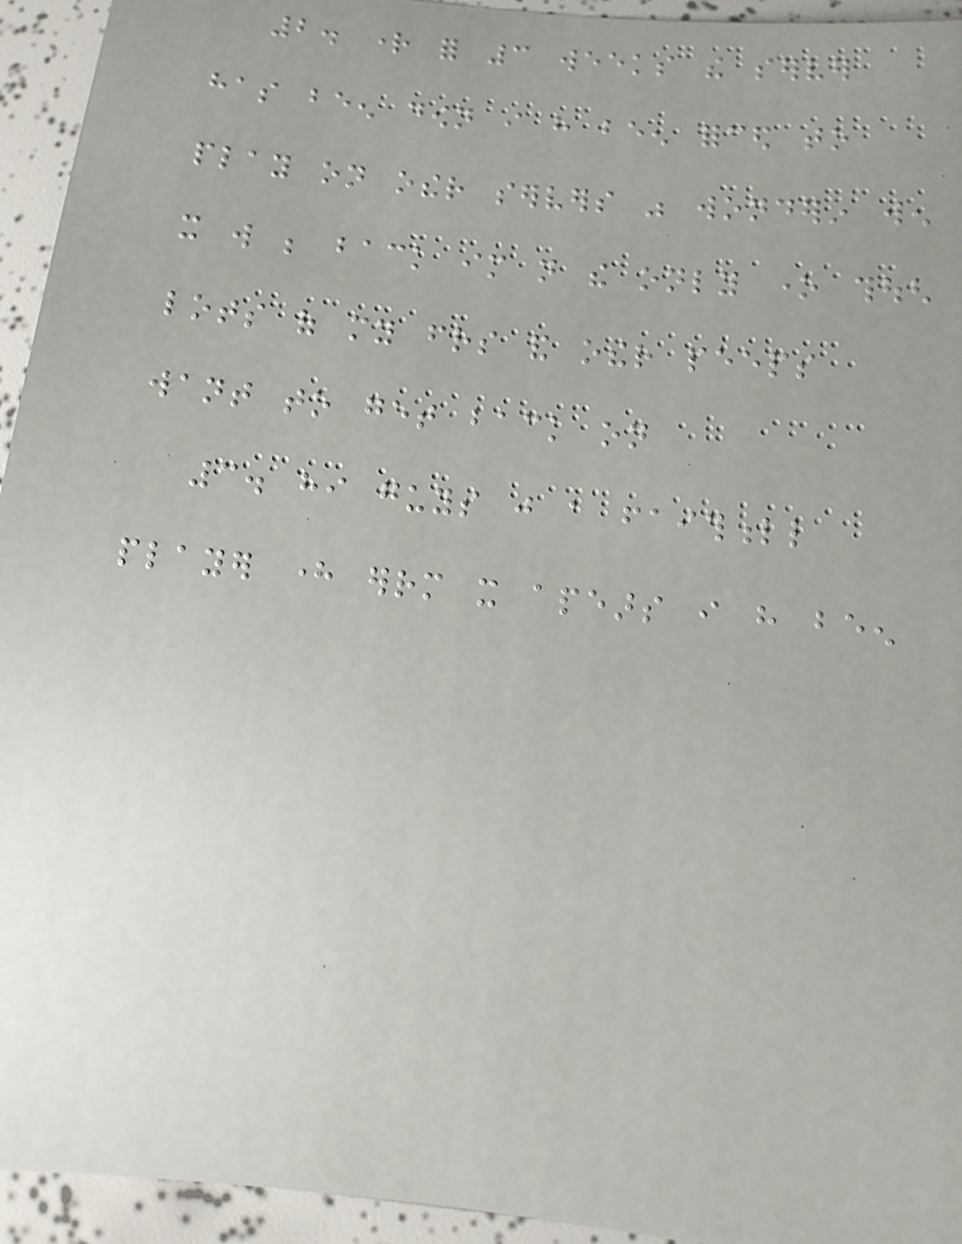2. right for 3 weeks the server
has been down i have been forced to
play on other servers was wonderin wen
it will be back im not the only one though
lots of my friends and other peeps
want to get back on
3. hi guys just a faithfull
player here errm it apears i have been
